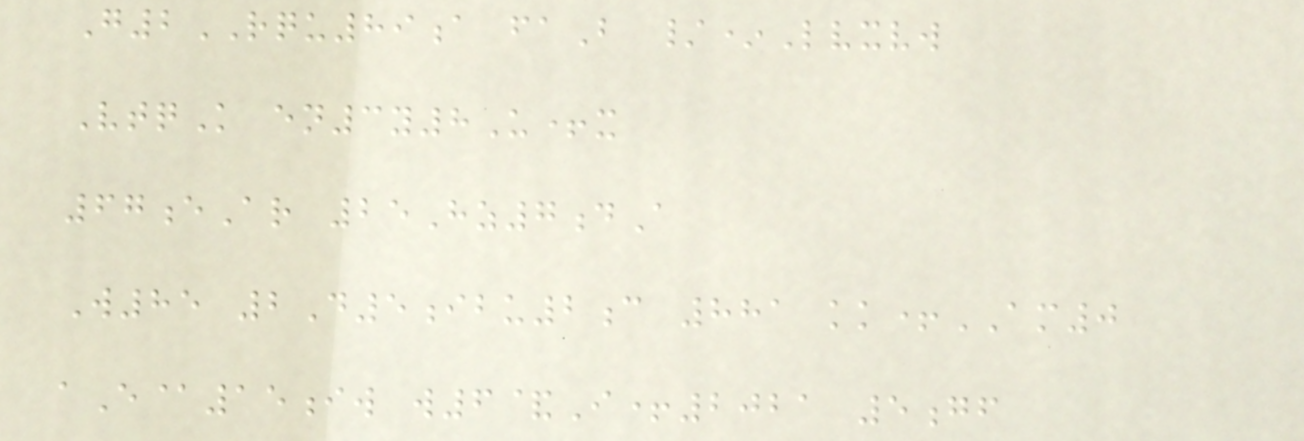G2RQU89a faB /*Lvxvw
VtqK en3y8U+x
67eAr 25Hz7dA
W85 2D5ibu2c 881 kk+AM0
aE@15iw w6&I+2021 5gf
